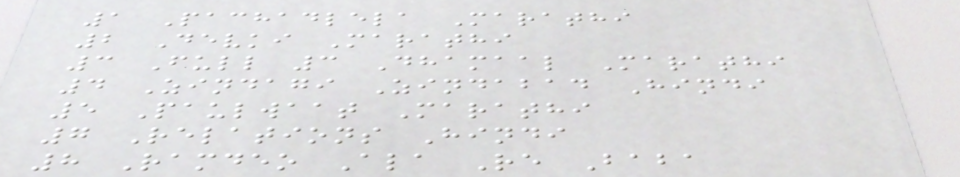1 Pachadlela Marathi
2 Devki Marathi
3 Full 3 Dhamaal Marathi
4 Zindagi Zindabad Hindi
5 Paulwaat Marathi
7 Relations Hindi
8 Ramdeo Ala Re Baba
